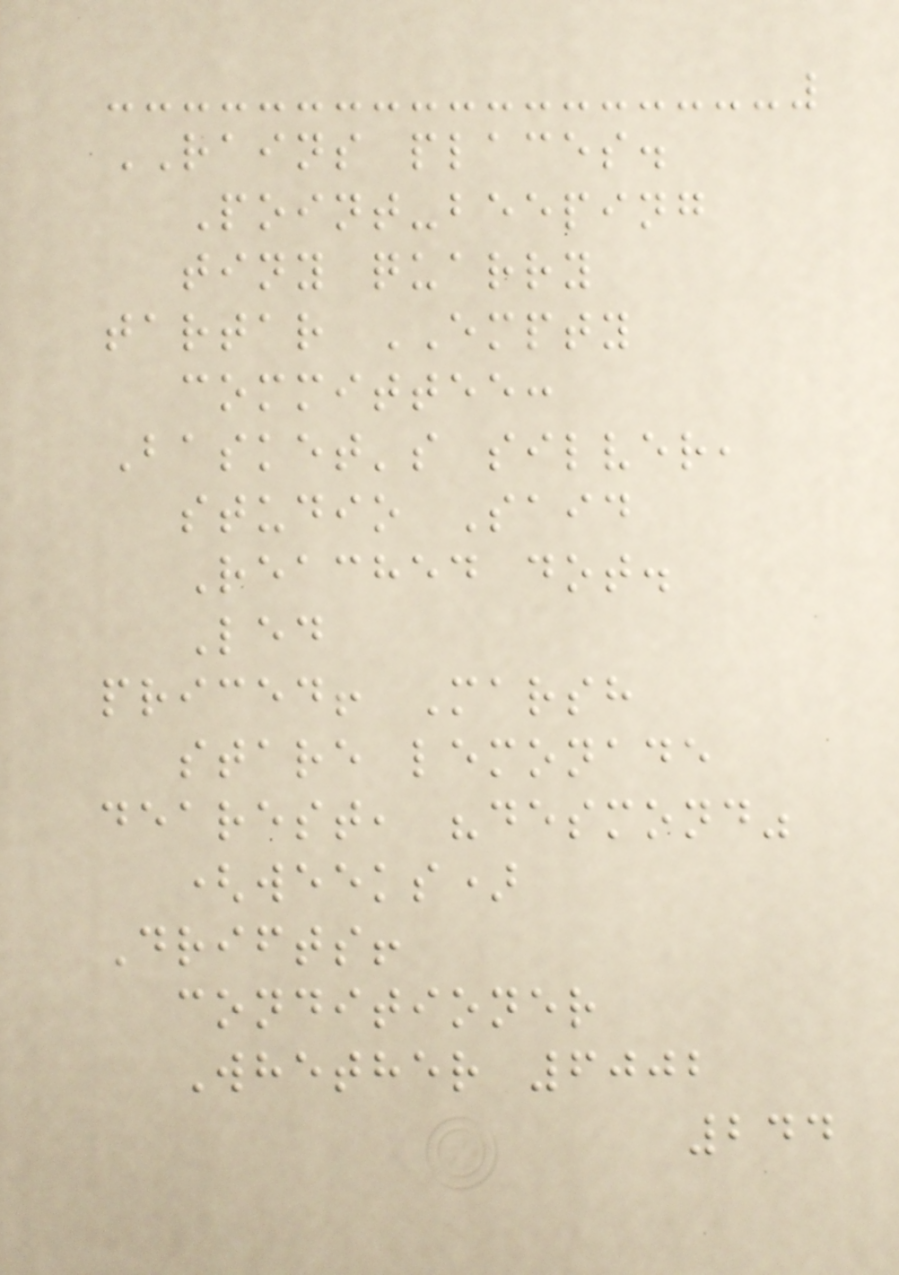RAINS places.
Point-beeping
tiny quarry
tartar EMPTY
committee:
Basket's silver,
studio Said
Reached dot.
Led
priced! Marsh
stare lemonade
dearest, "desmond"
(weeks)
Drifts!
conditioner
Whether 6002
244
